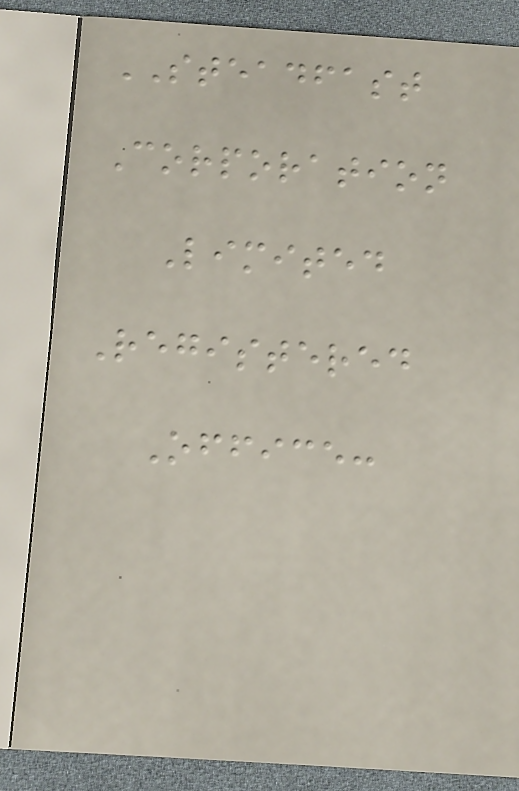STEADFAST
Corporation
Limited
Registered
Office:
